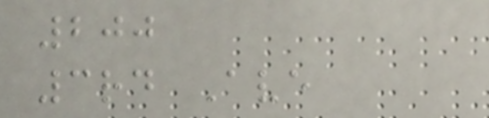200
3rd Ave
